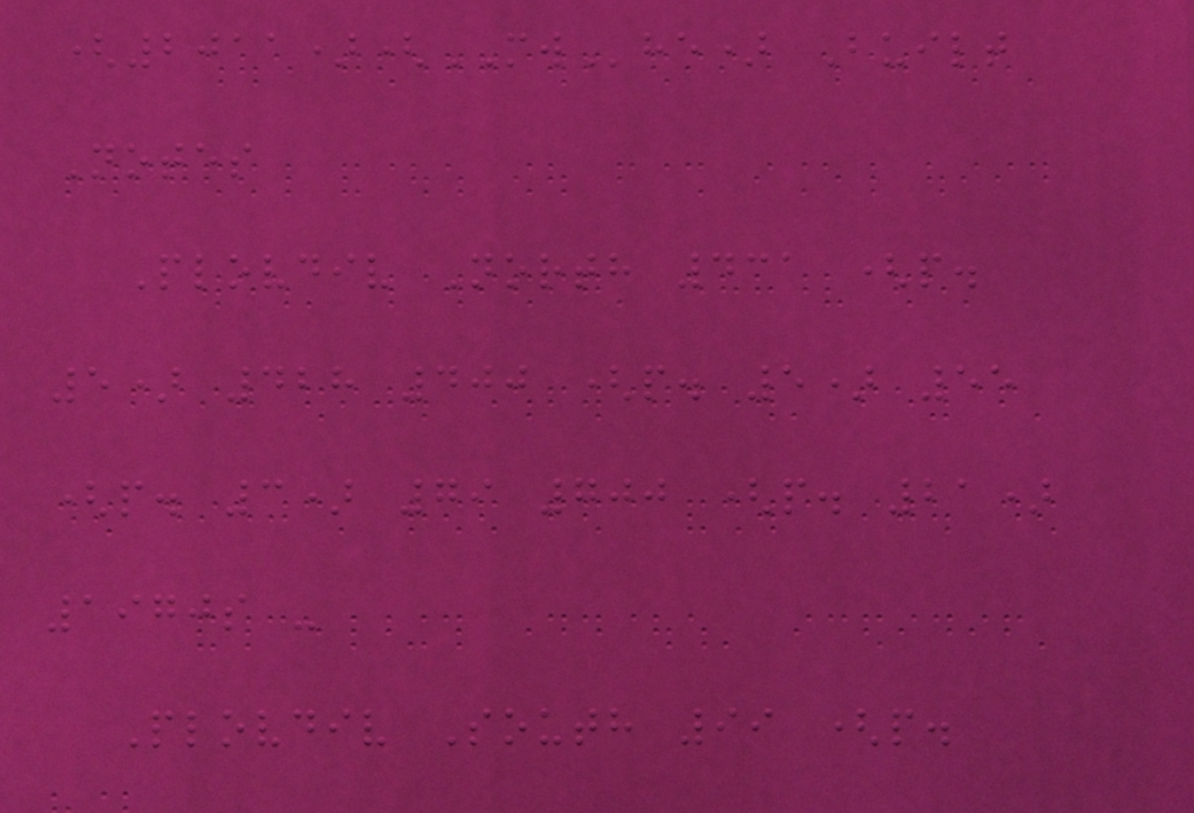(2011)(MWhe) Built
Notes
Plovdiv North 431 (p.
5) 428 400 (p. 5) 55
(p. 3) 79 700 (p. 21)
1970s -
Plovdiv South 99 (p.
